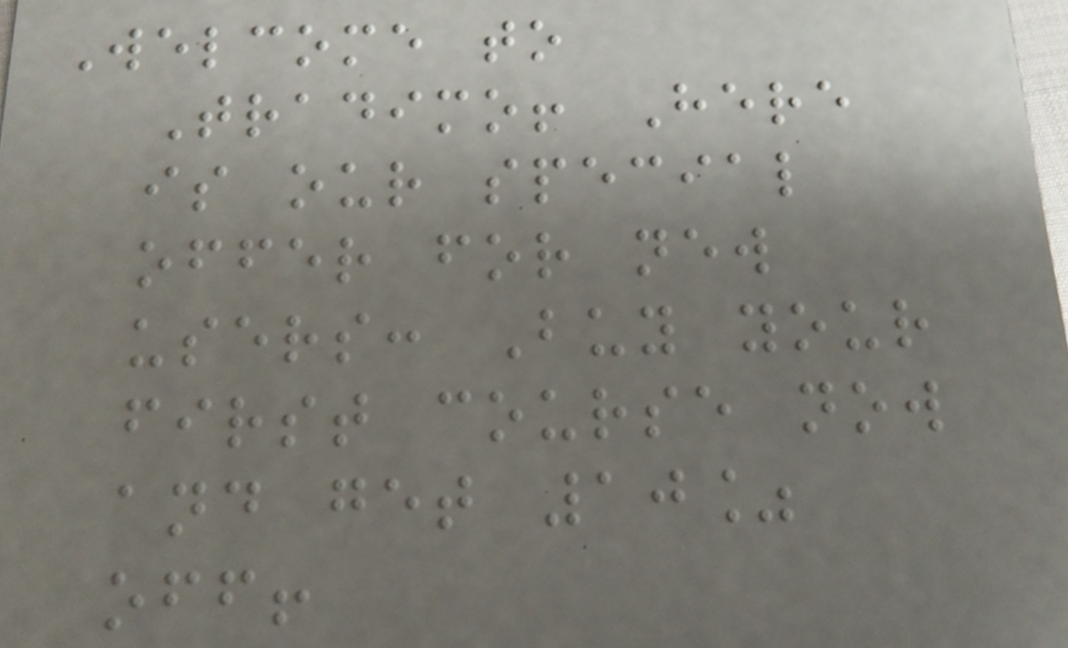Welcome to
Tradimo! Here
is our special
offer for new
users: Buy your
first course now
and get 10%
off!
